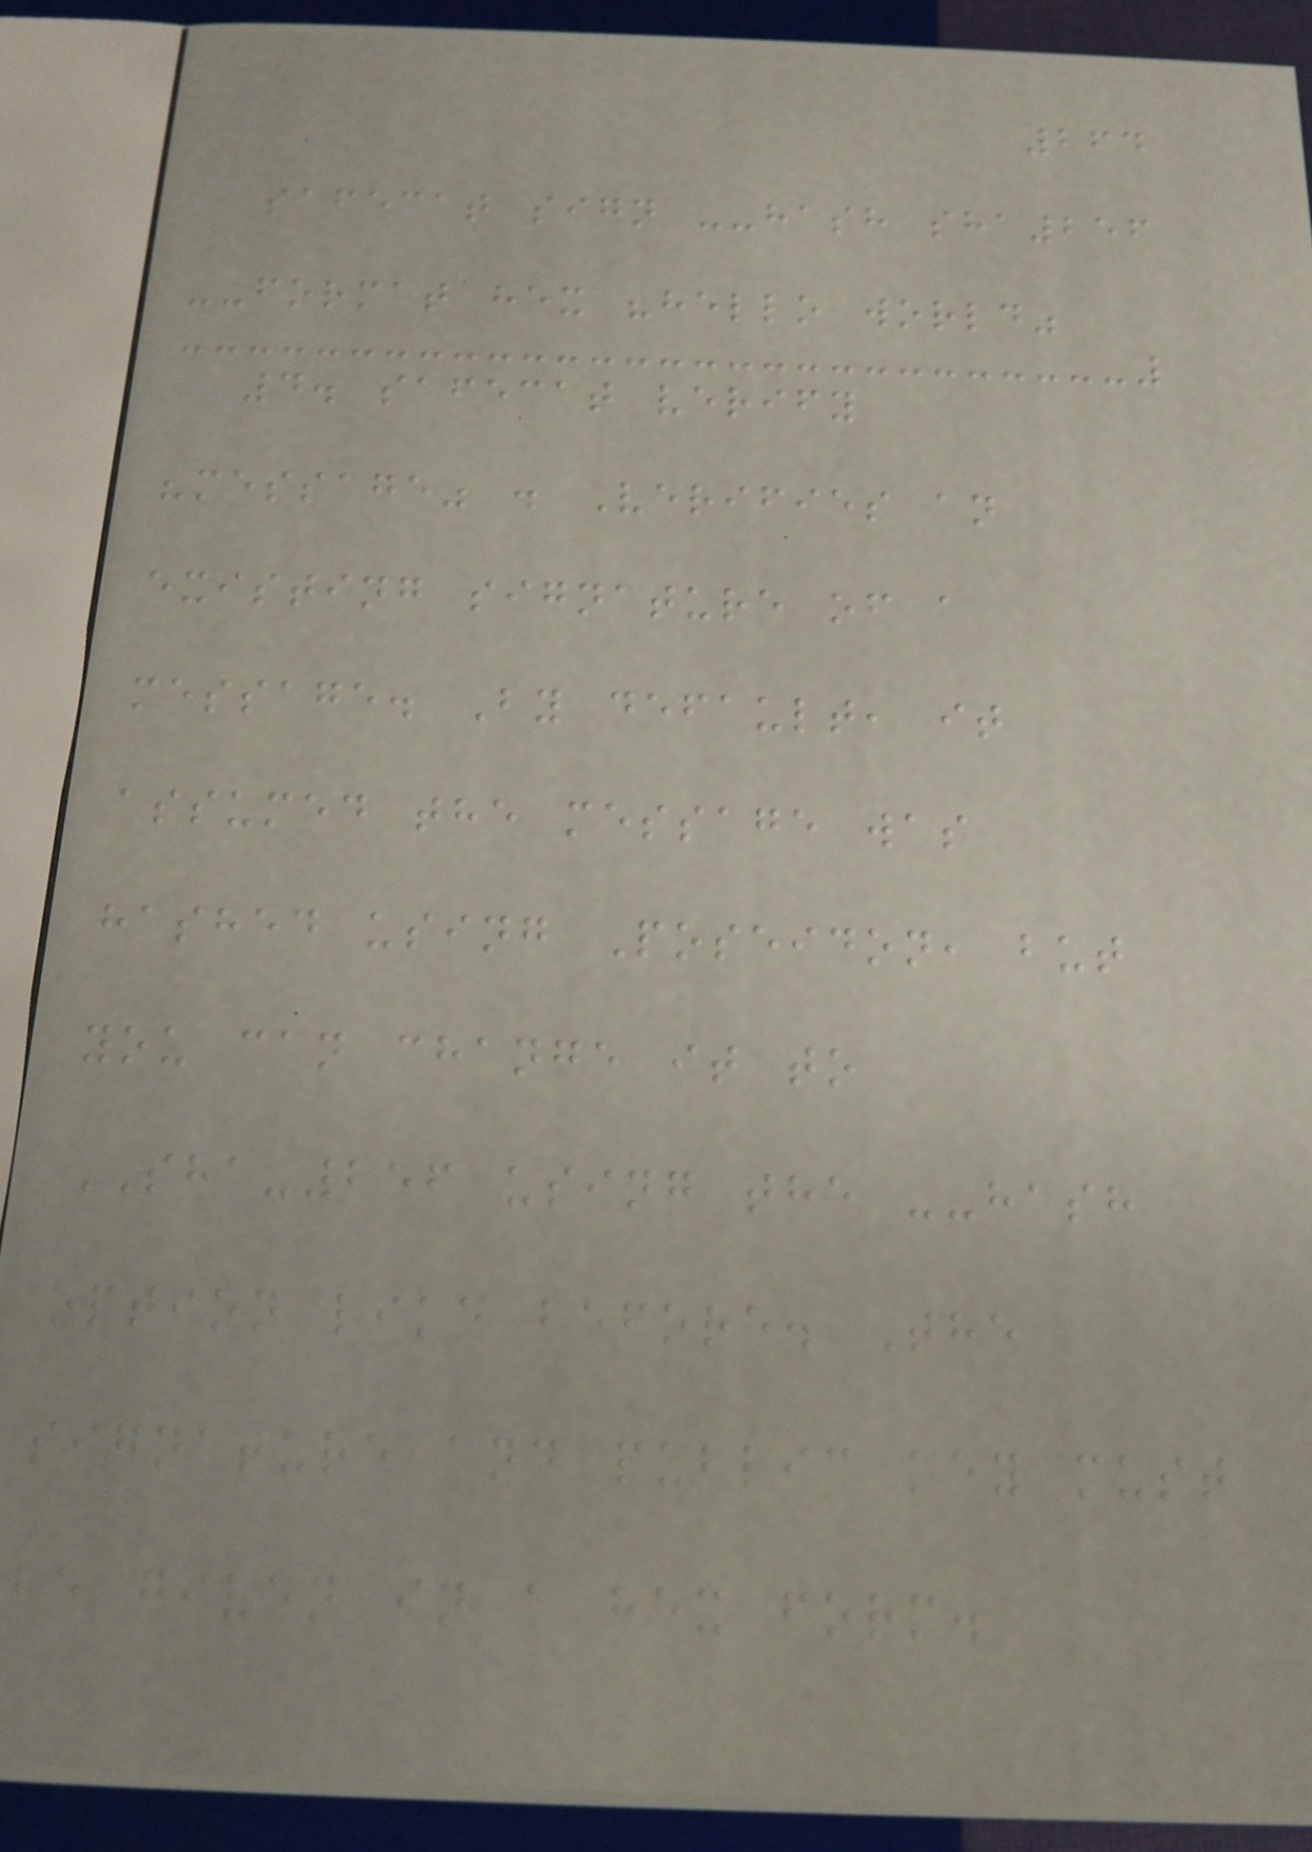264
safecat sign --hash sha256
--format hex "hello world"
4. safecat verify
"message" . Verifies an
existing signature of a
message. By default, it
assumed the message was
hashed using Poseidon, but
you can change it to
SHA-256 using the --hash
option like before. The
signature and public key must
be given in a hex form.
